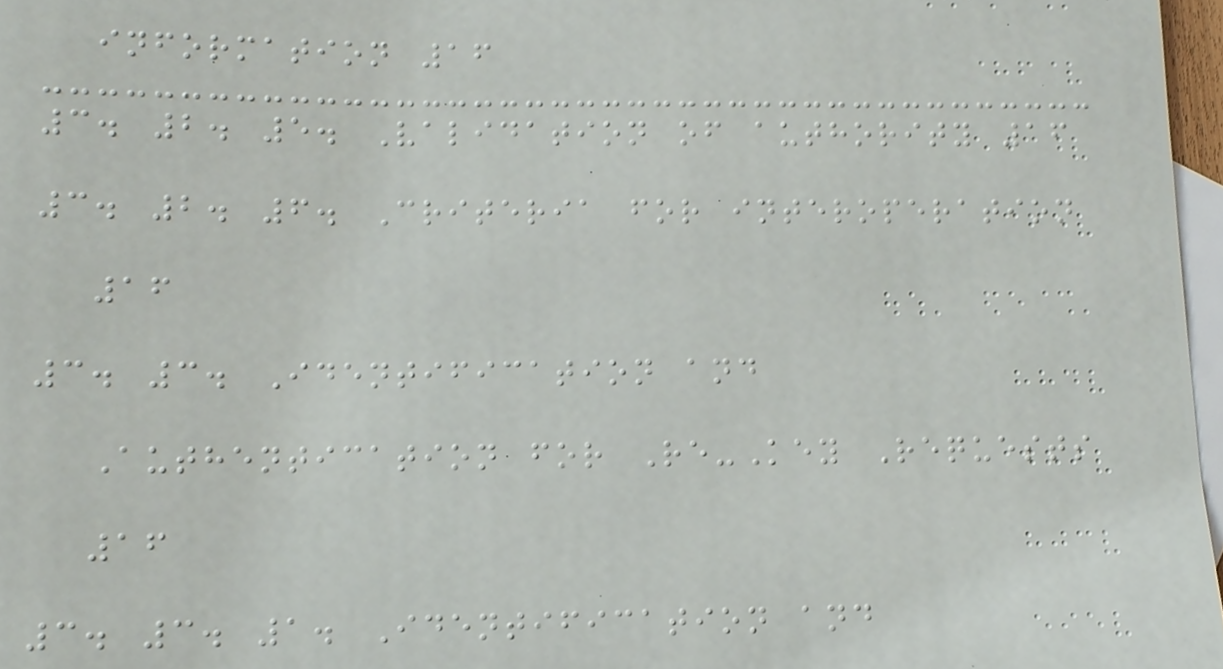information 16
3. 2. 5. Validation of authority 16
3. 2. 6. Criteria for interoperation
16
3. 3. Identification and
Authentication for Re-Key Requests
16
3. 3. 1. Identification and
